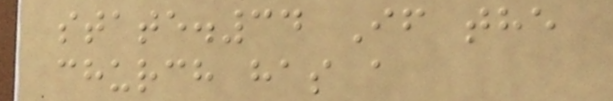state.34 If the
church has a
